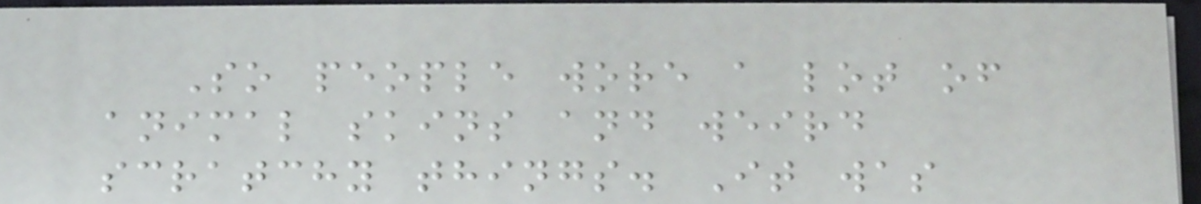So people wore a lot of
animal skins and weird
scratchy things. It was
